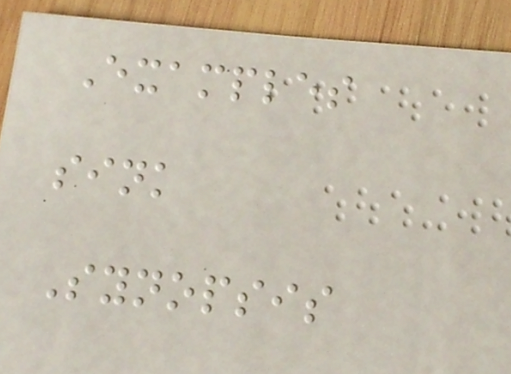Examples
sink
Synopsis
